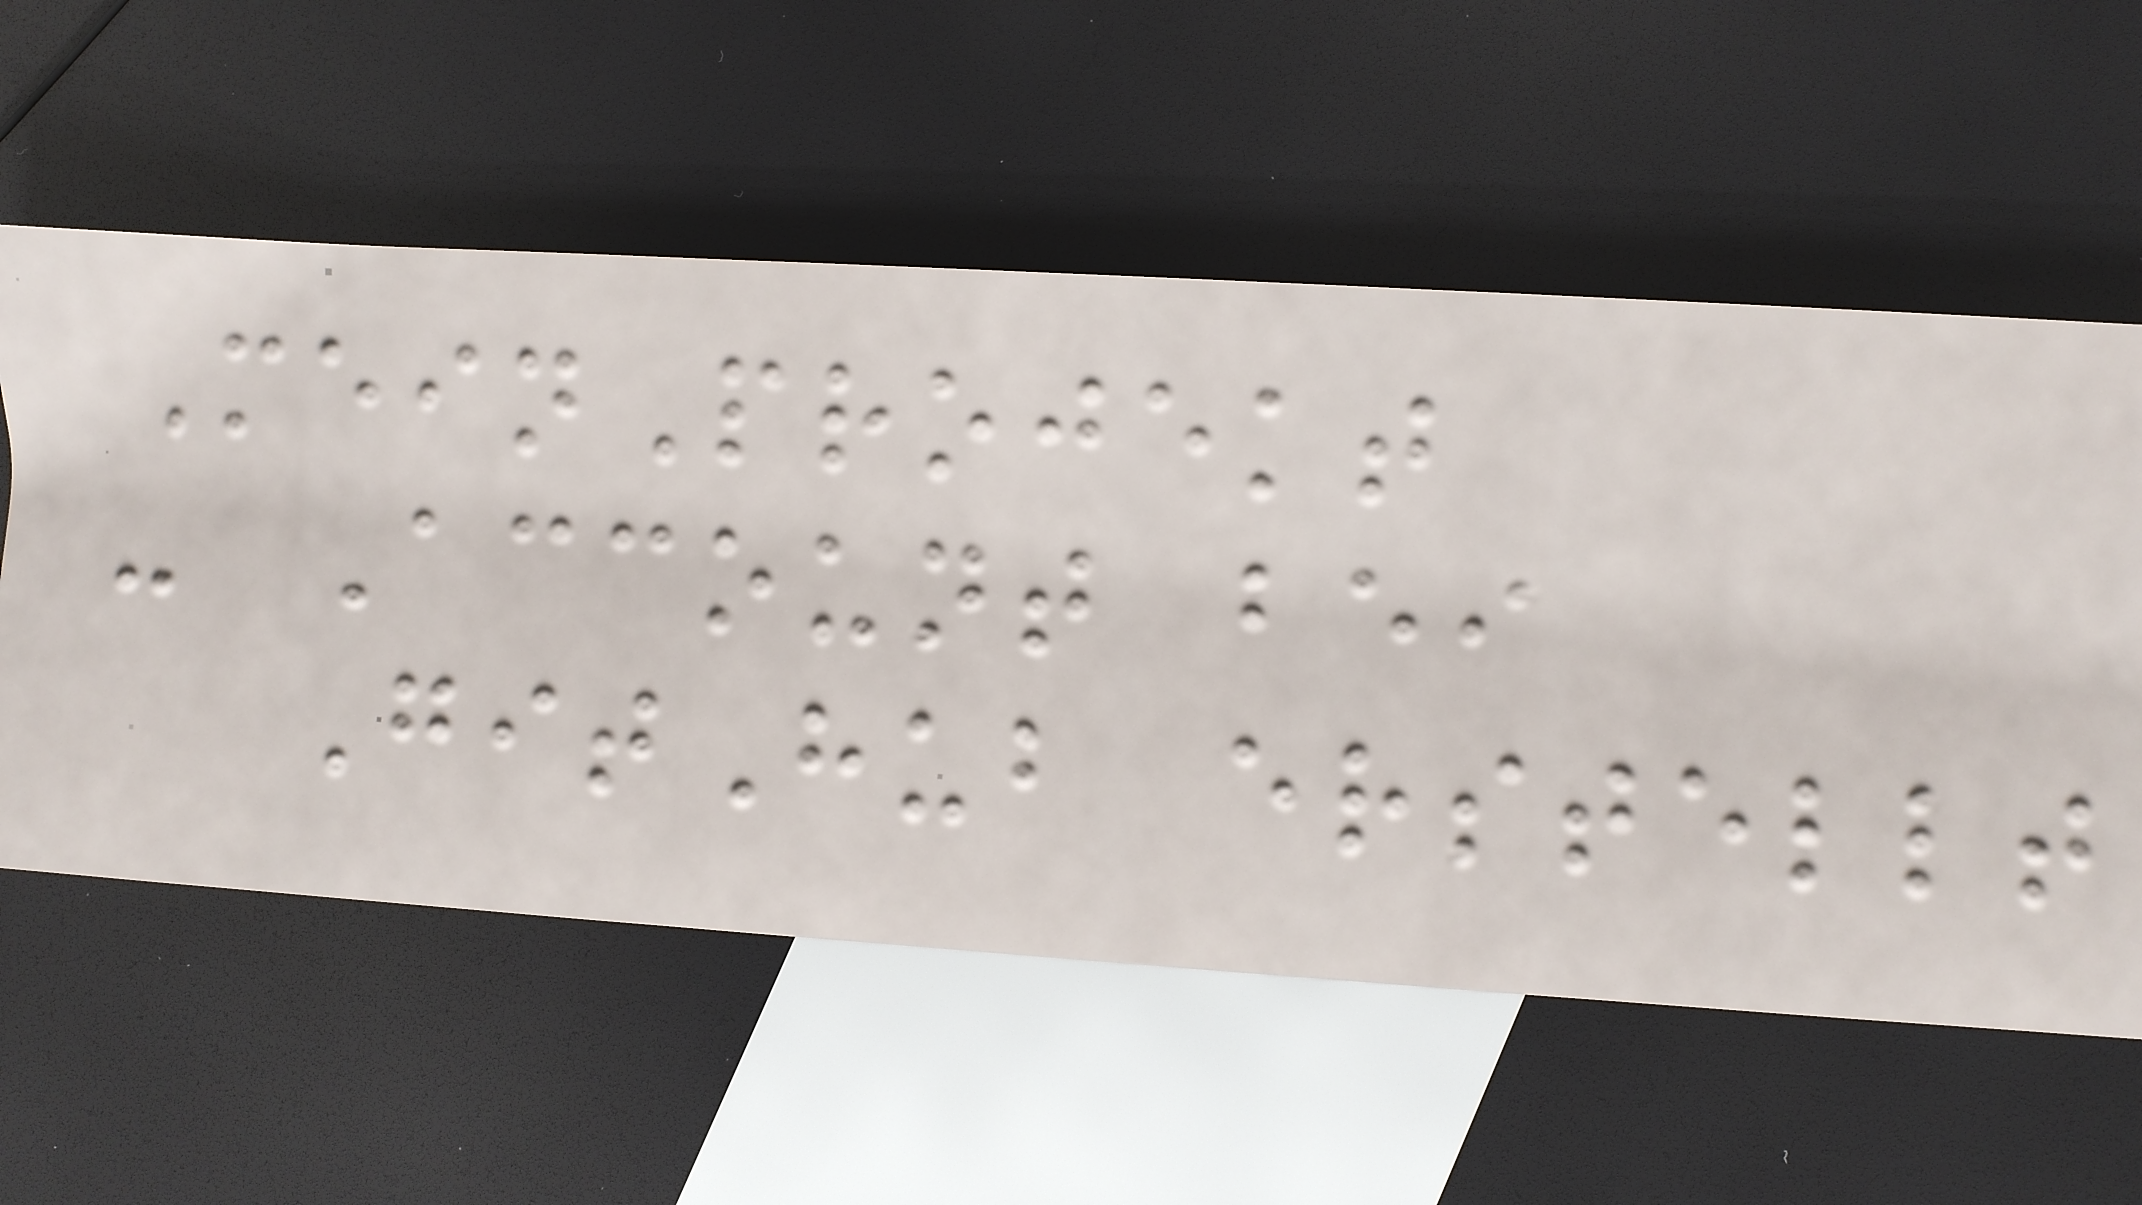MeinProjekt
- Account bei
GitHub erstellt
